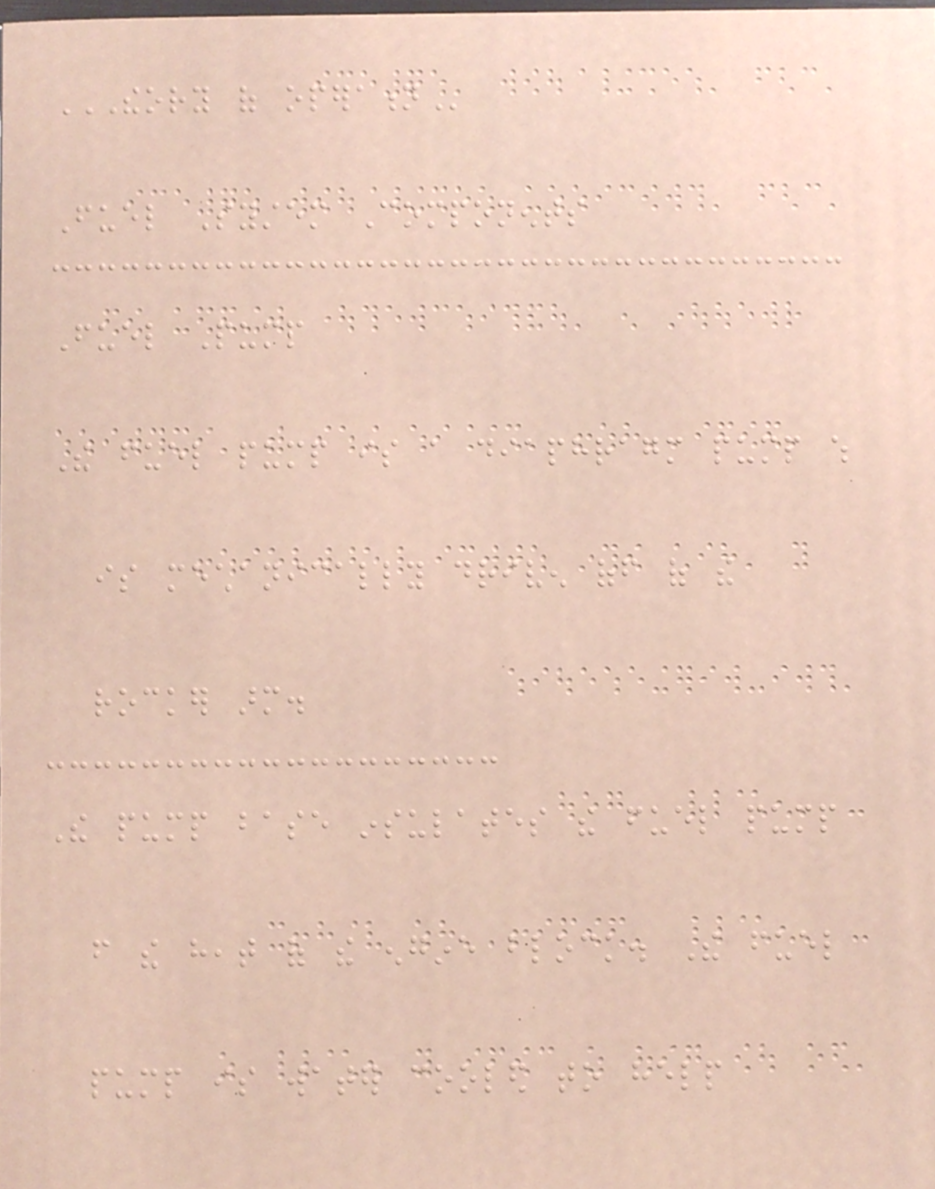THEORY OF OPERATION
Fuel System Components
Fuel Pump
The fuel pump is a diaphragm pump which
is mechanically driven off of the
rocker arm.
The pump base insulates the fuel pump
from the heat of the engine block. The fuel
pump is water cooled to help
